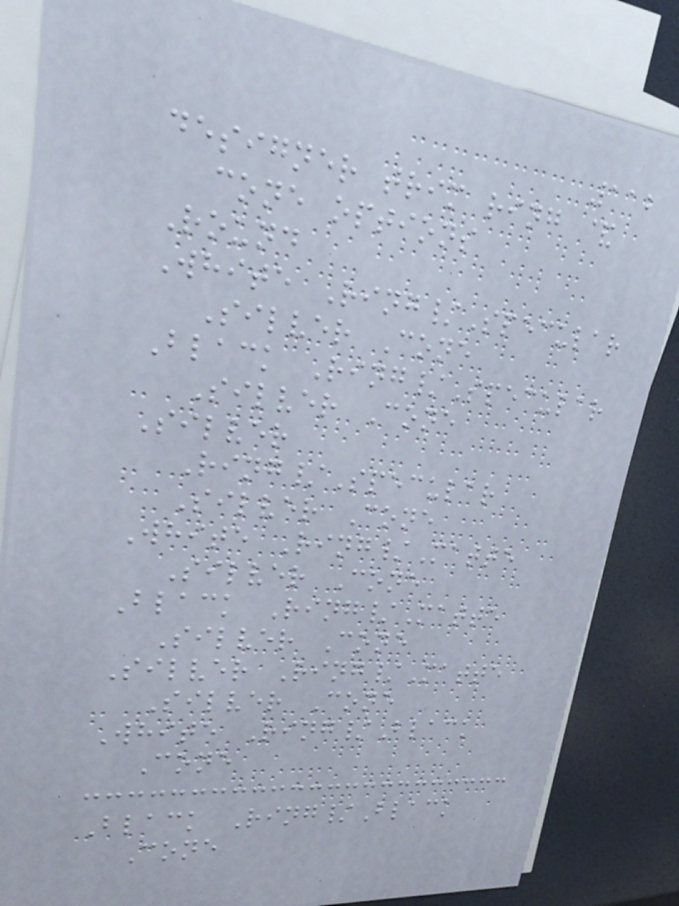112
designer trim ring &
cone options
Round
White Ring/Specular
Silver Cone
Black Ring/Specular
Silver Cone
Silver
Ring/Specular
Silver Cone
White Ring/Matte
Silver Cone
Black Ring/Matte
Silver Cone
Silver Ring/Matte
Silver Cone
White Ring/Black
Cone
Black Ring/Black
Cone
